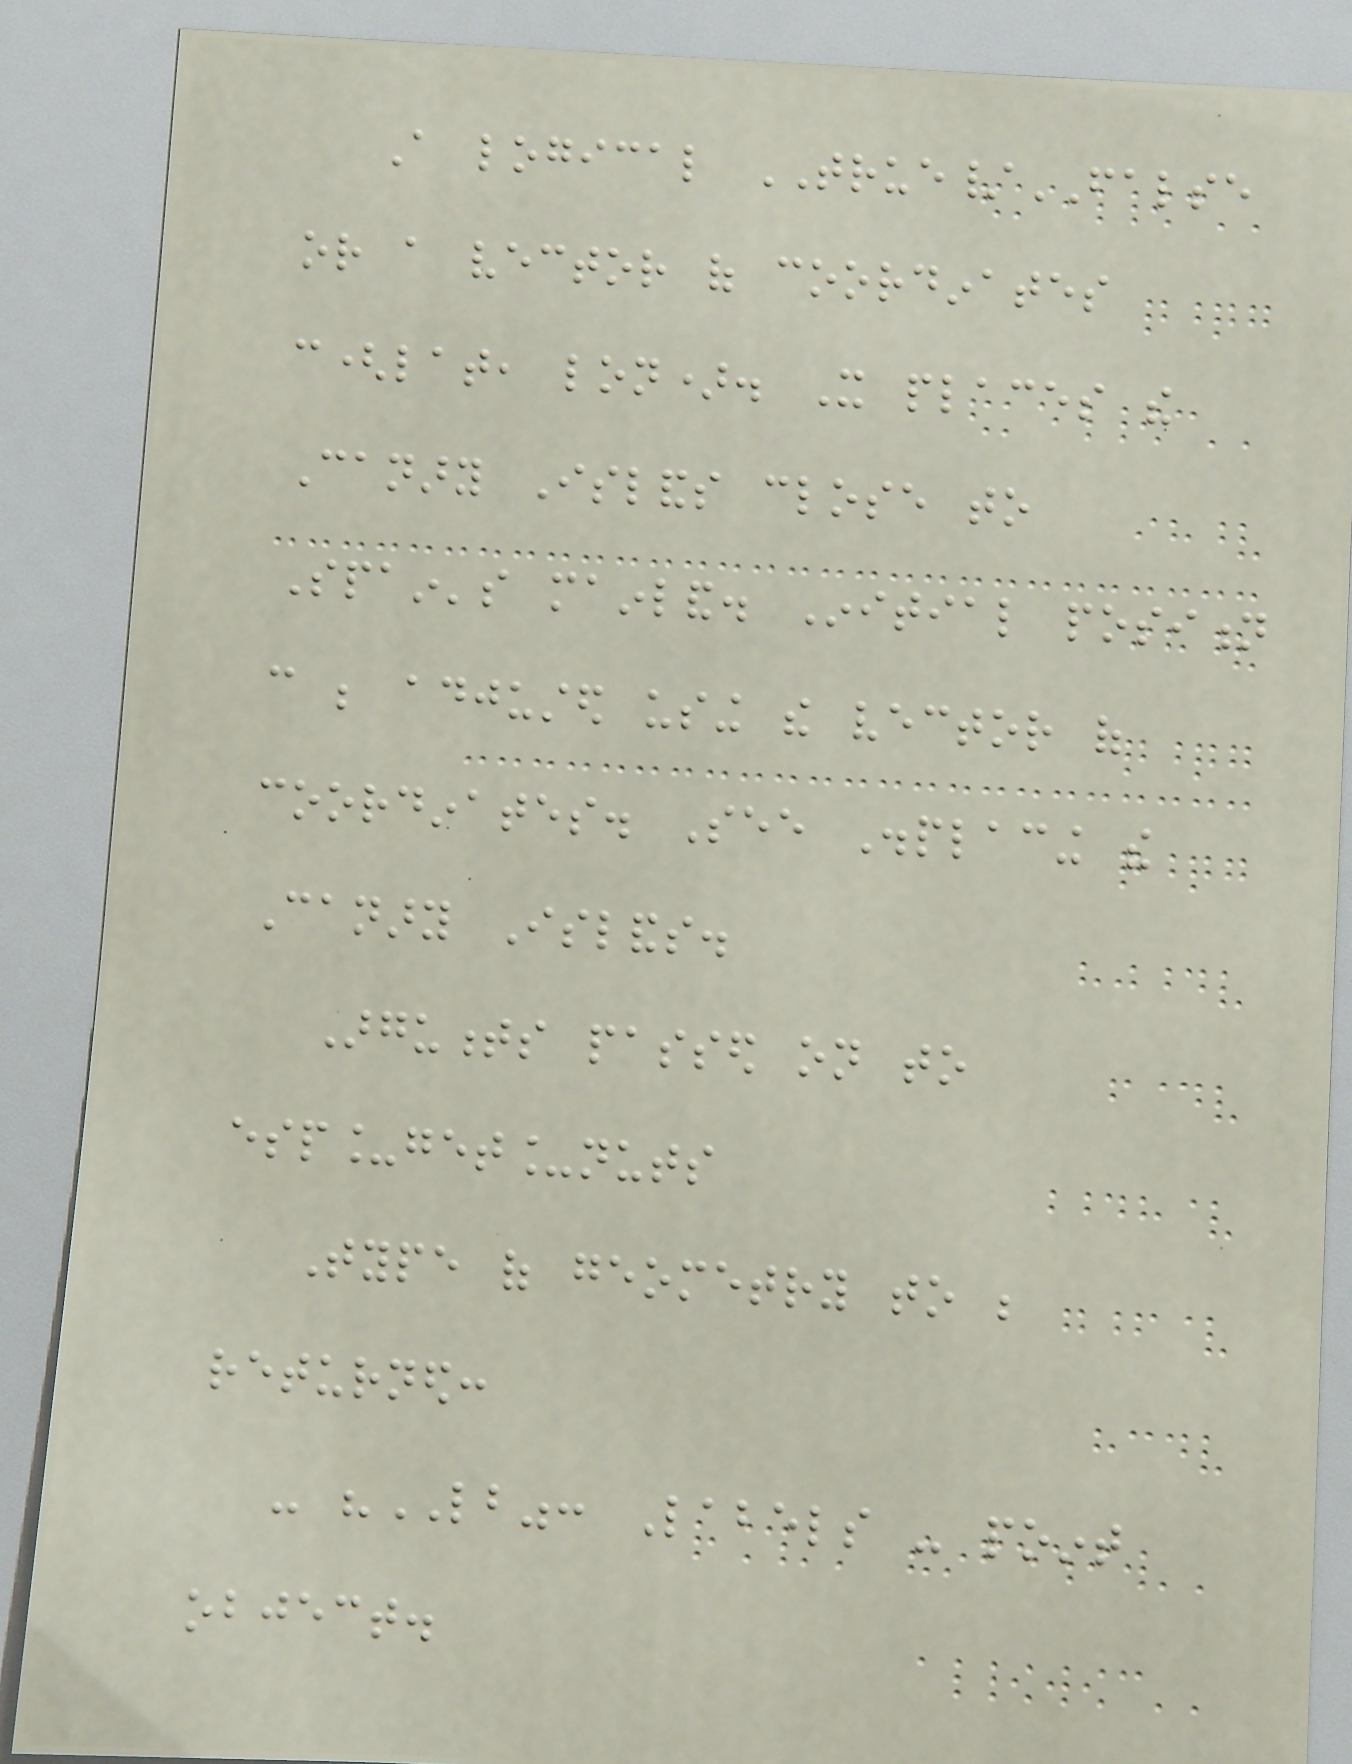A logical TRUE/FALSE
or a vector of coordinates
c(lat, lon). It places the
Canary Islands close to
Spain's mainland. Initial position
can be adjusted using the vector of
coordinates. See Displacing the
Canary Islands.
Arguments passed on to
esp_get_nuts
Type of geometry to be
returned:
- "LB": Labels - point
object.
